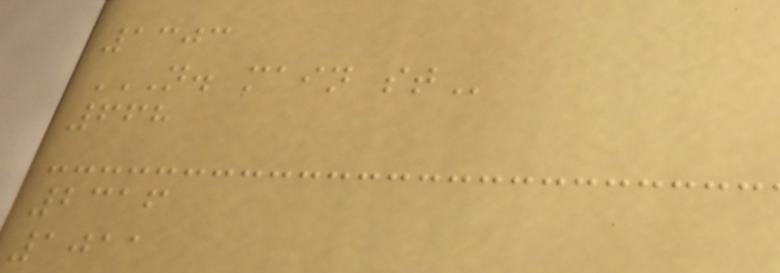1303
N. MAIN ST
668
2316
1011
